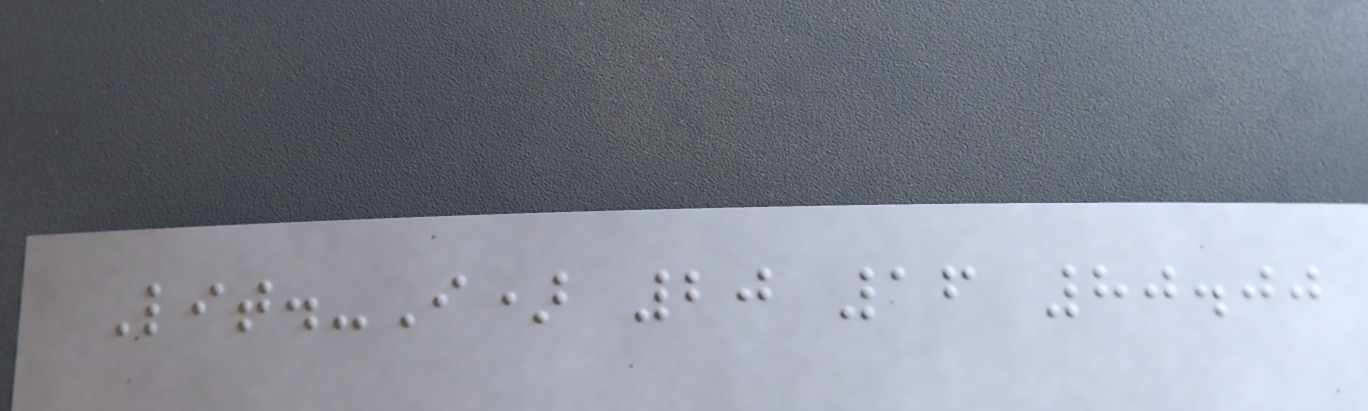Lit.-I) 20 16 80.00
